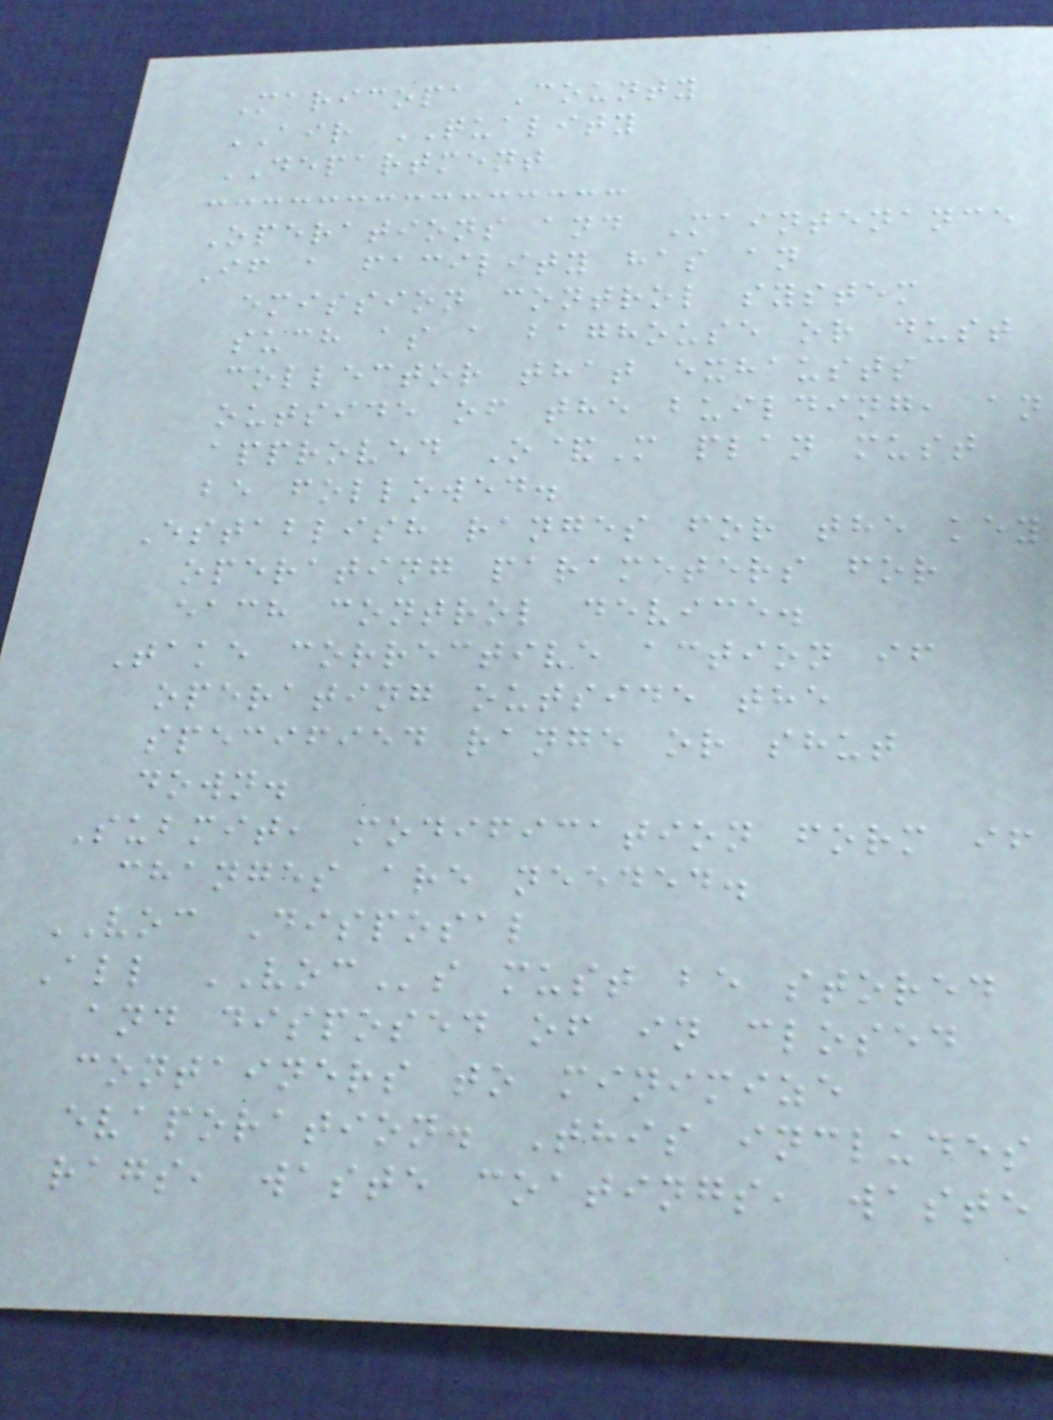Maricopa County
AIR QUALITY
DEPARTMENT
Operations and Maintenance
If a facility has an
emission control system
such as a baghouse or dust
collector that exhausts
outside of the building, an
approved O&M plan must
be followed.
Establish ranges for the key
operating parameters for
each control device.
Take corrective action if
operating outside the
specified range or shut
down.
Submit, modification form if
changes are needed.
VOC Disposal
All VOCs must be stored
and disposed of in closed
containers to minimize
evaporation. This includes
rags, waste coatings, waste
